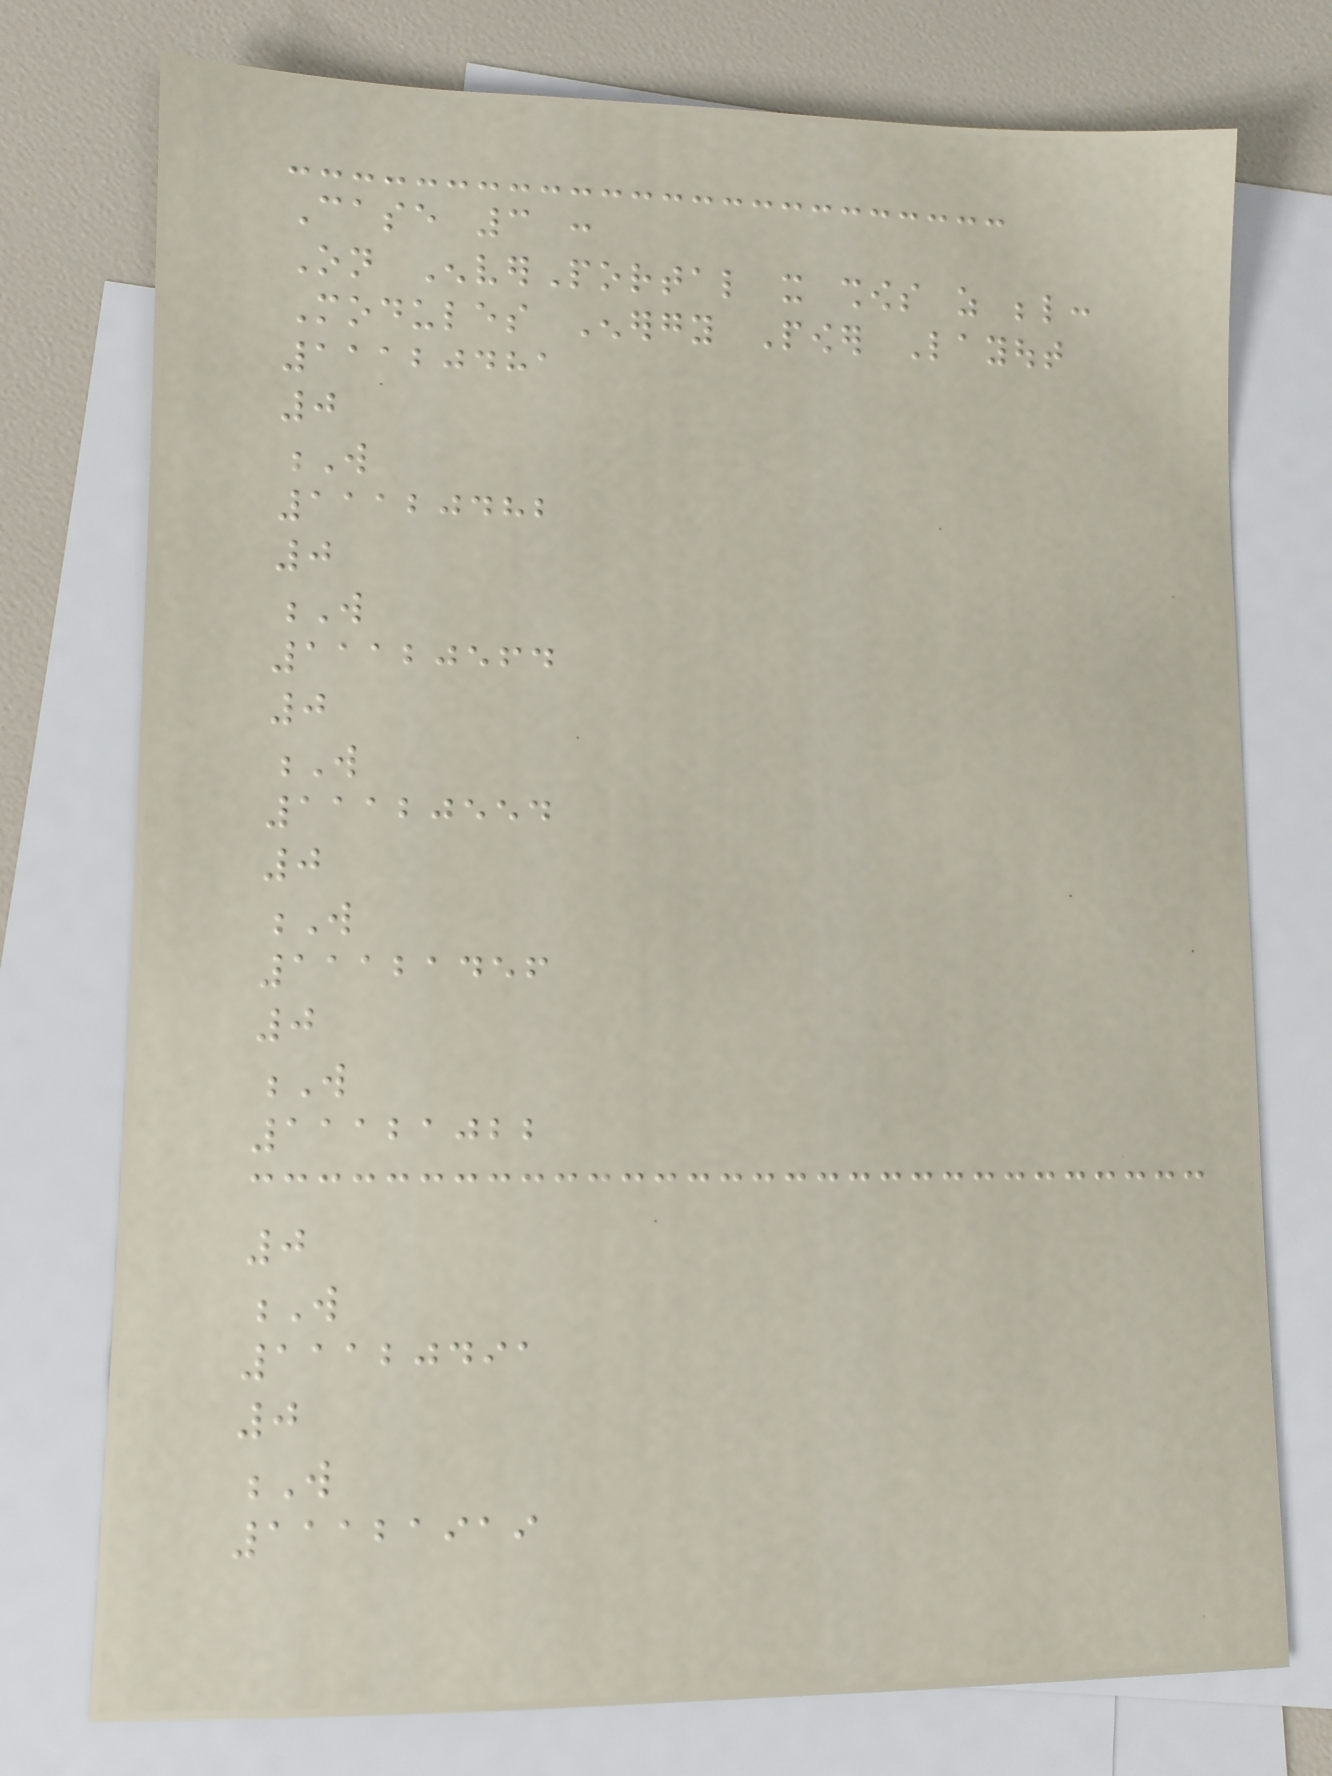Case 3 :
On EnverPortal it shows as below:
Modules Energy Power Layout
11120481
0
W
11120482
0
W
11120564
0
W
11120554
0
W
11121456
0
W
11121022
0
W
11120491
0
W
11121919
